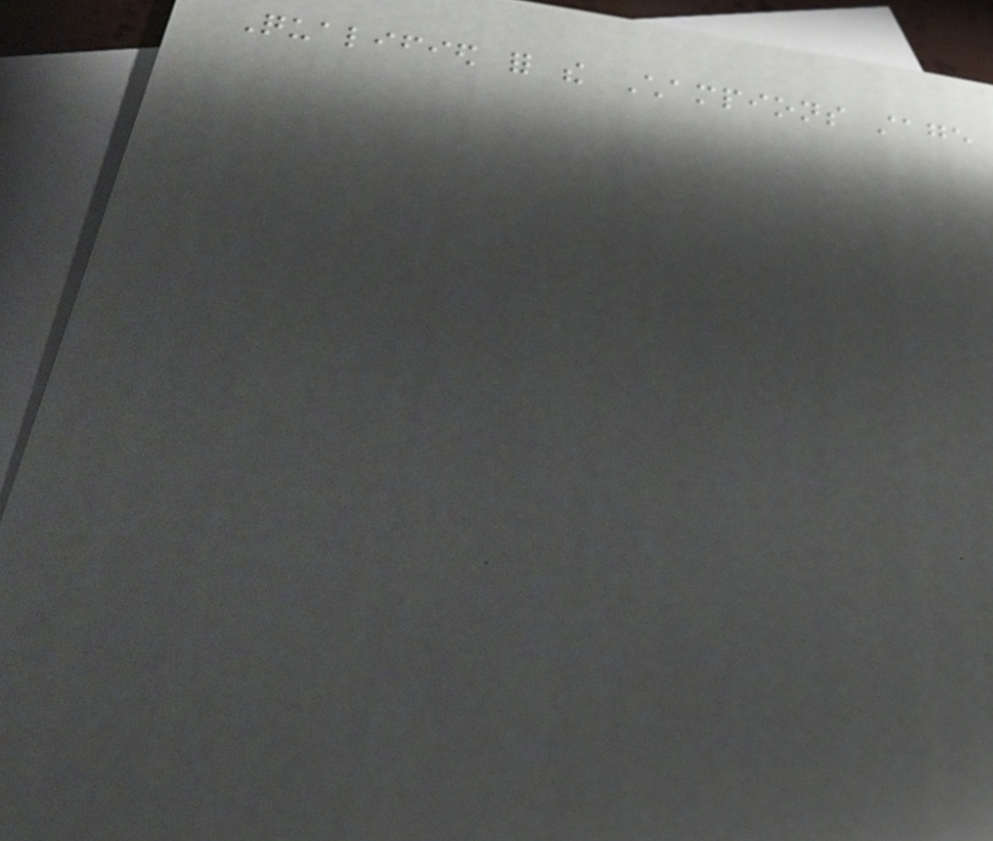Qualified for the Champions stage
